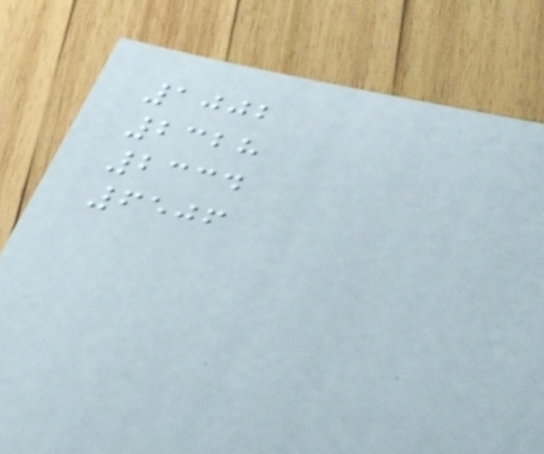1002
2328
2334
6506
